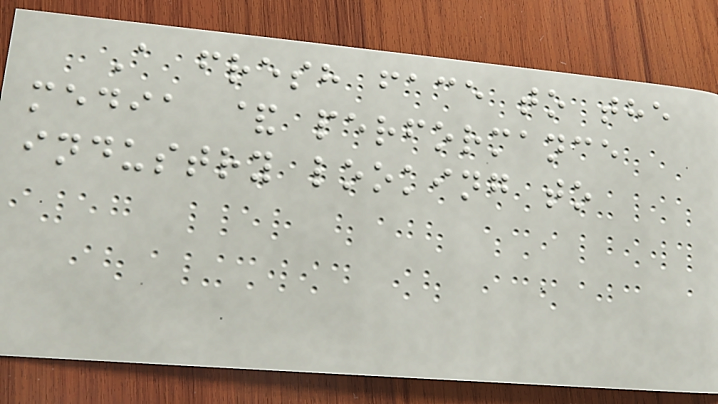A fresh face to the
media & performance
industry looking to
